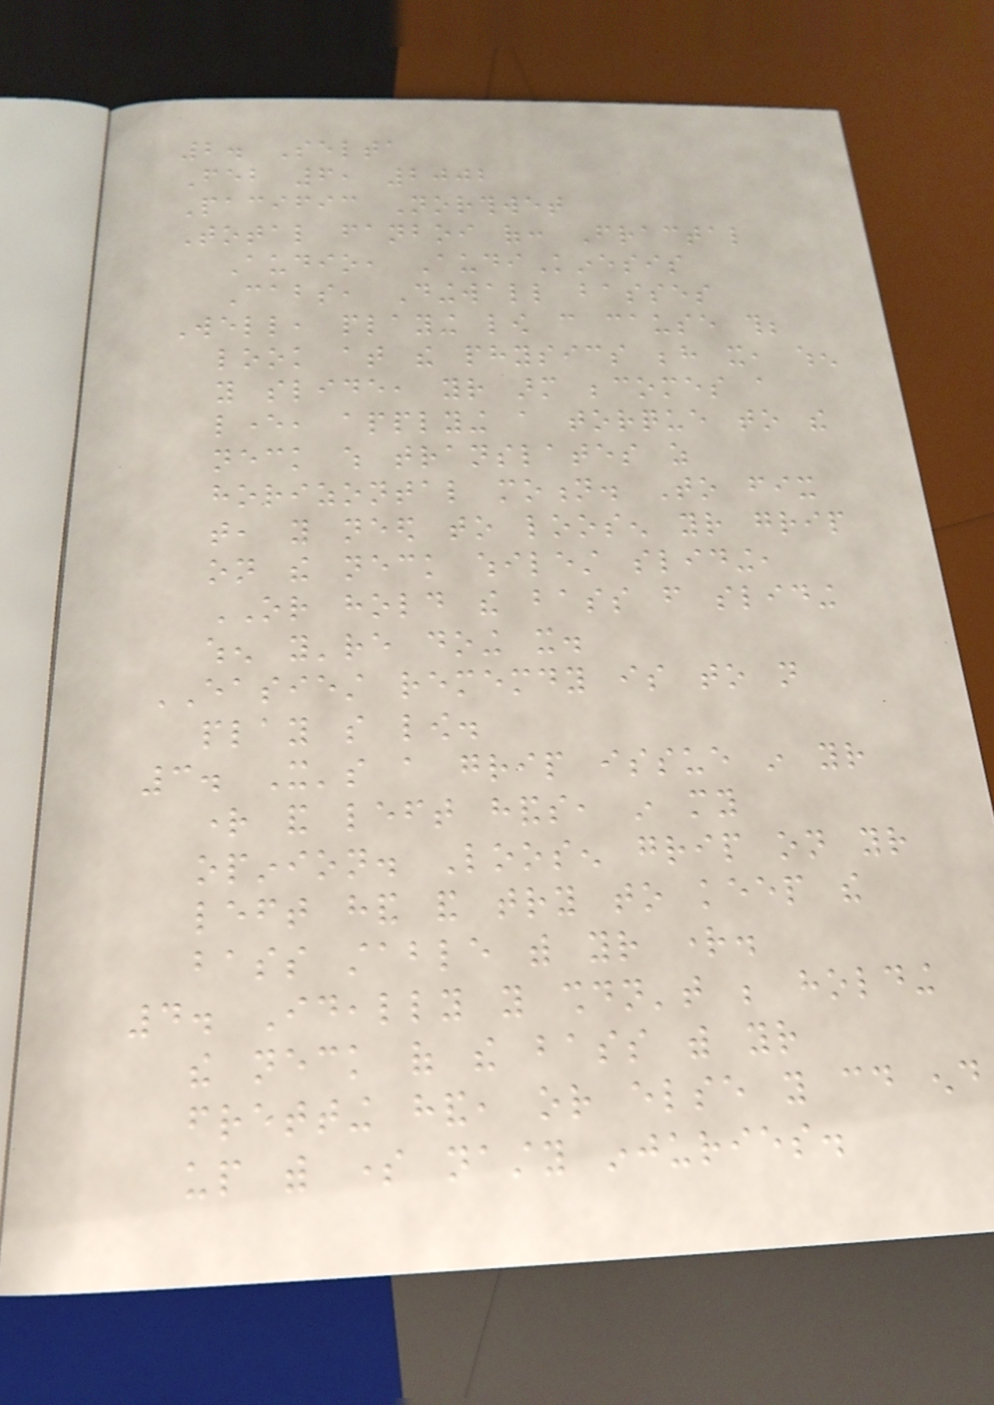2. Selta
Feb 6, 2002
Pacific Northwet
Total fanboi of: Fractal
Audio, AudiKinesis
Cabs, Dingwall basses
Well, playing low can cause this;
look at the physics behind it, when
you slide, your arm becomes a
lever, applying a torque to the
neck which translates as
horizontal motion. To fix
that, you need to loosen your grip
on the neck whilest sliding,
OR hold the bass from sliding
when you're doing it.
EASIEST rememdy is to not
play so low.
3. It's a grip issue in your
right and left hands, in my
opinion. Loosen grip on your
left hand and try to keep the
bass stable with your right.
4. Ideally you shouldn't be holding
the neck of the bass with your
fretting hand, or else you could end
up with some nasty injuries.
